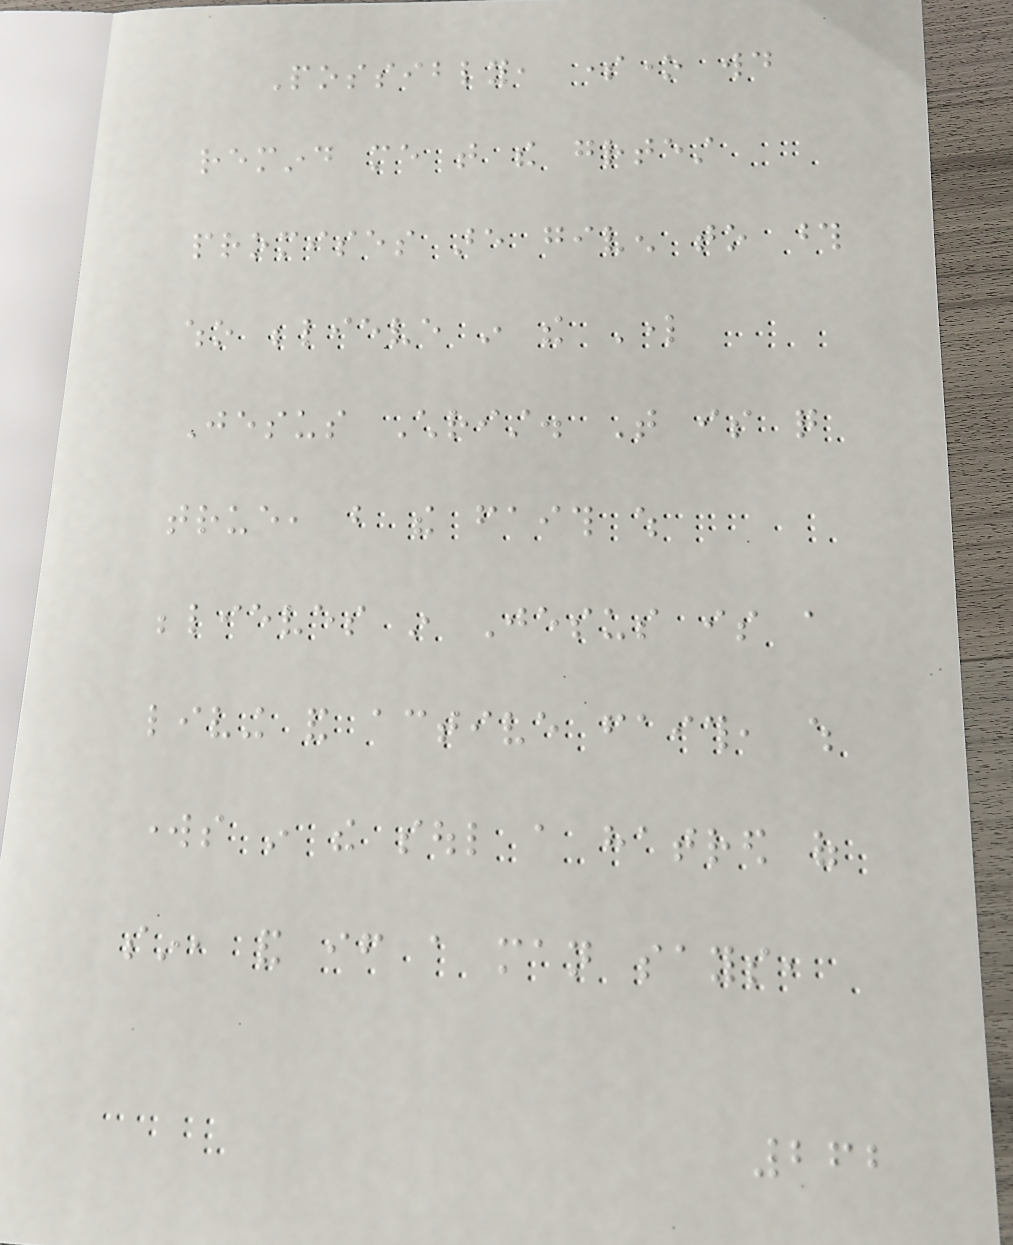Possibly, someone would
remind me that the greatest
promises are given to those
who believe in the Lord
Jesus Christ. That is quite
true, but the faith which
believes in Jesus is a
living and active faith, which
works in the soul a hatred of
sin, and if a man says,
262
